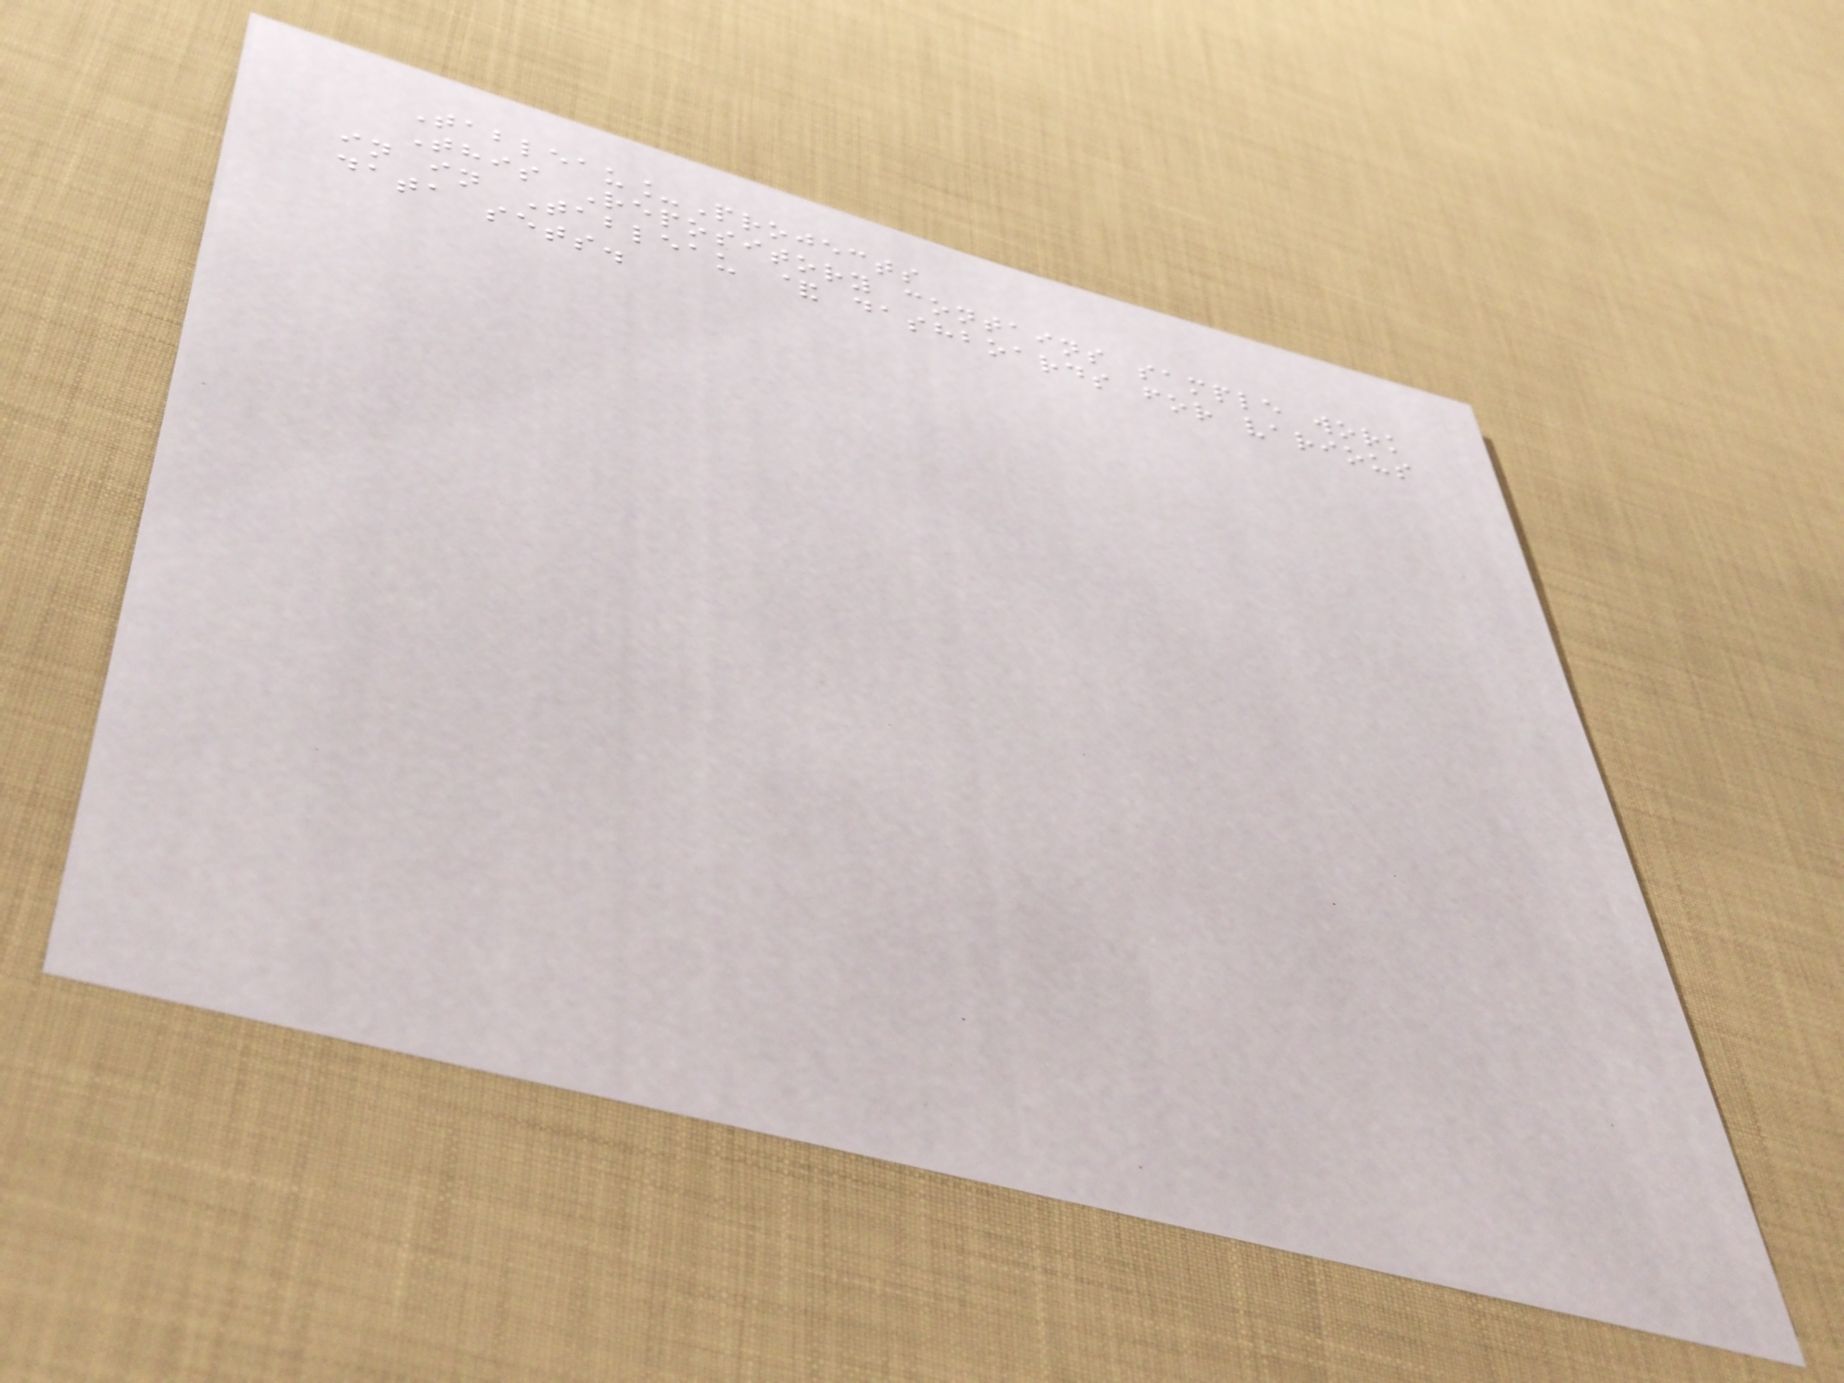Tableau_Projects
This Repository contains sample work
in in Tableau & dashboards for various
data sets.
